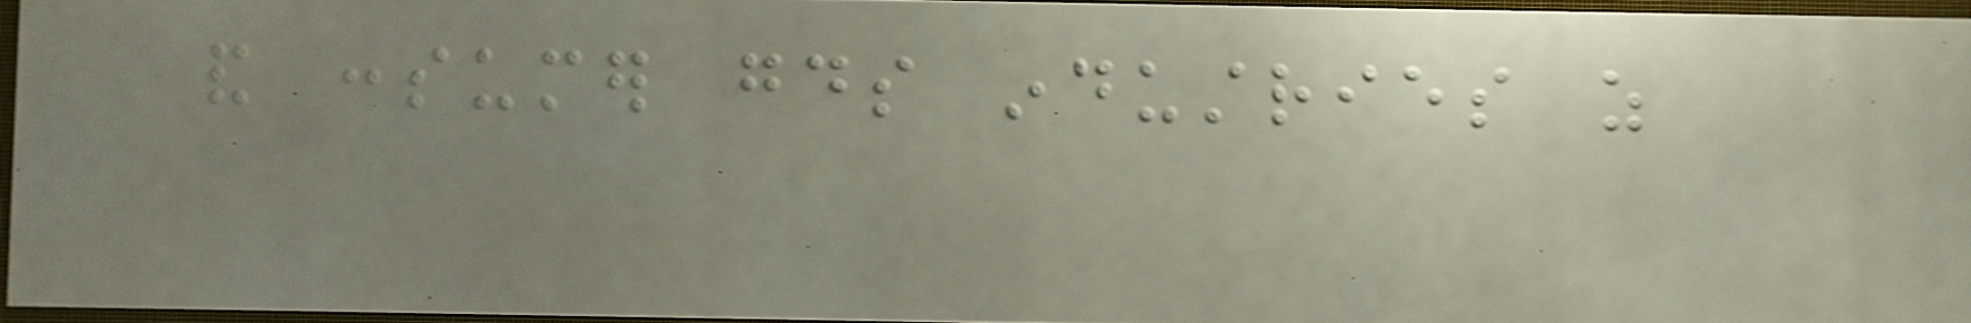and consumer goods industries as
